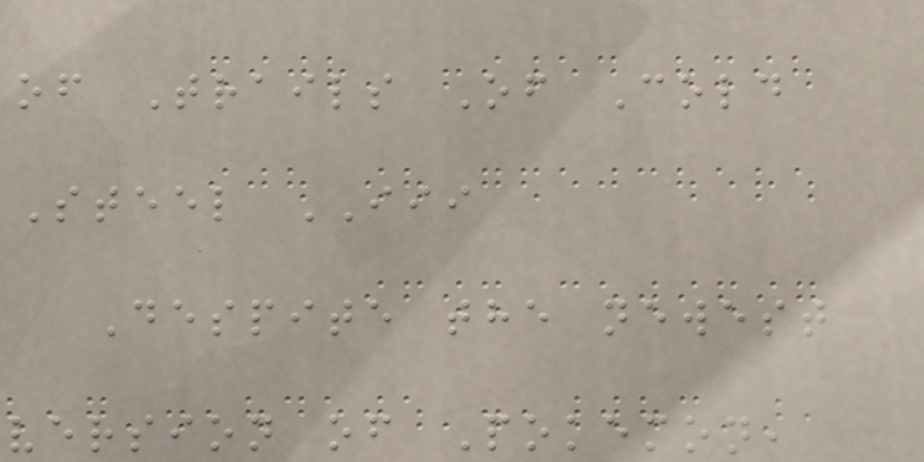of Trails Of Cold
Steel III
Despite the newest
version of Pokemon,
